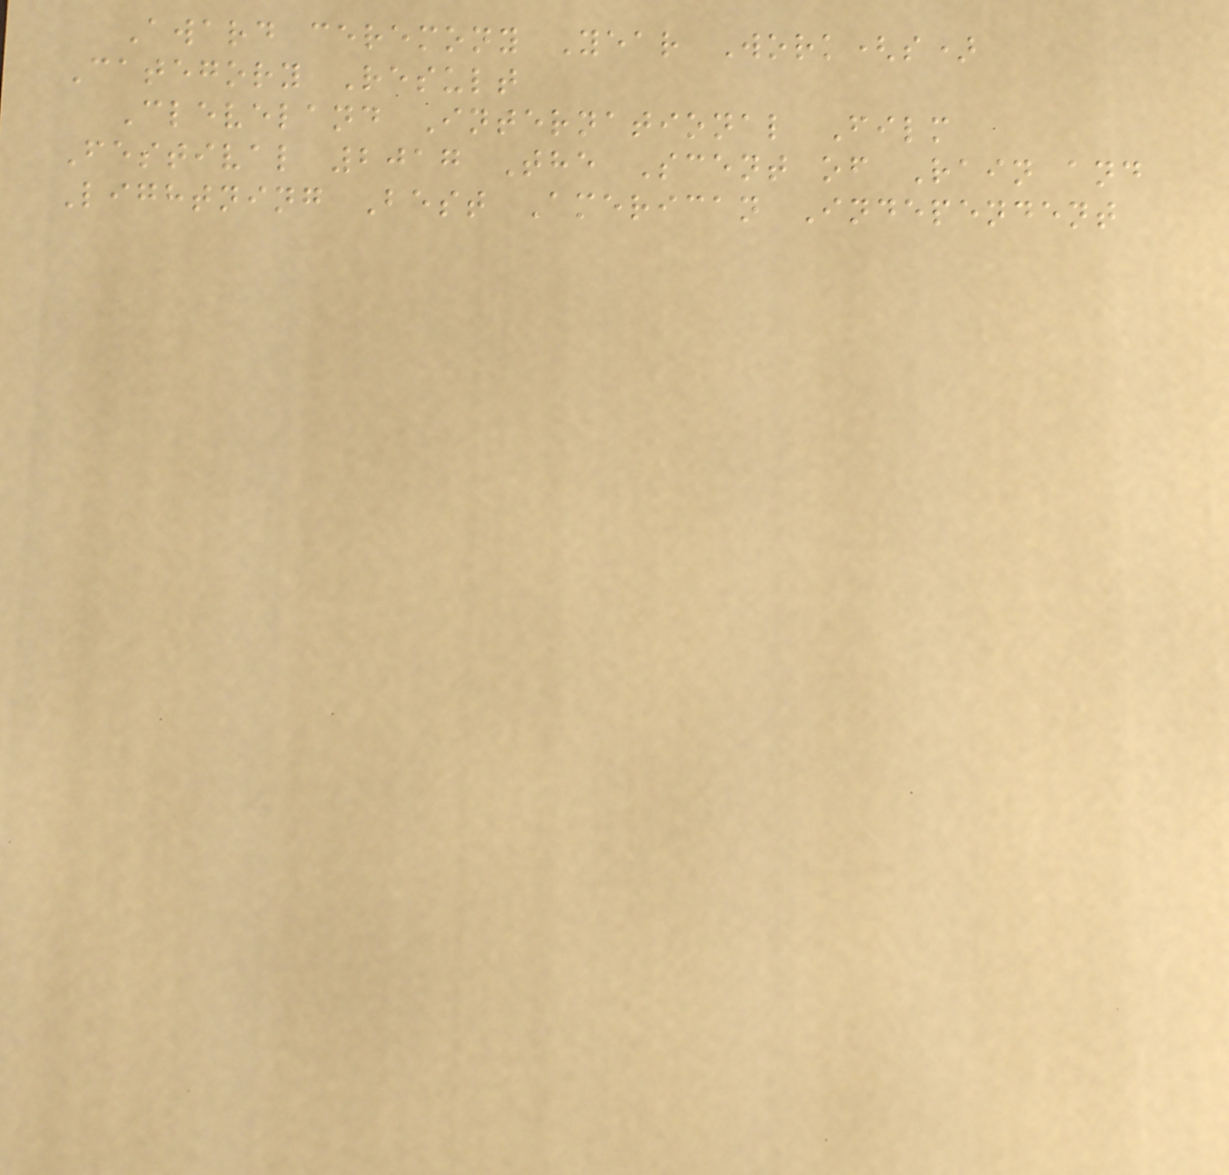Award ceremony Year Work(s)
Category Result
Cleveland International Film
Festival 2017 The Scent of Rain and
Lightning Best American Independent
